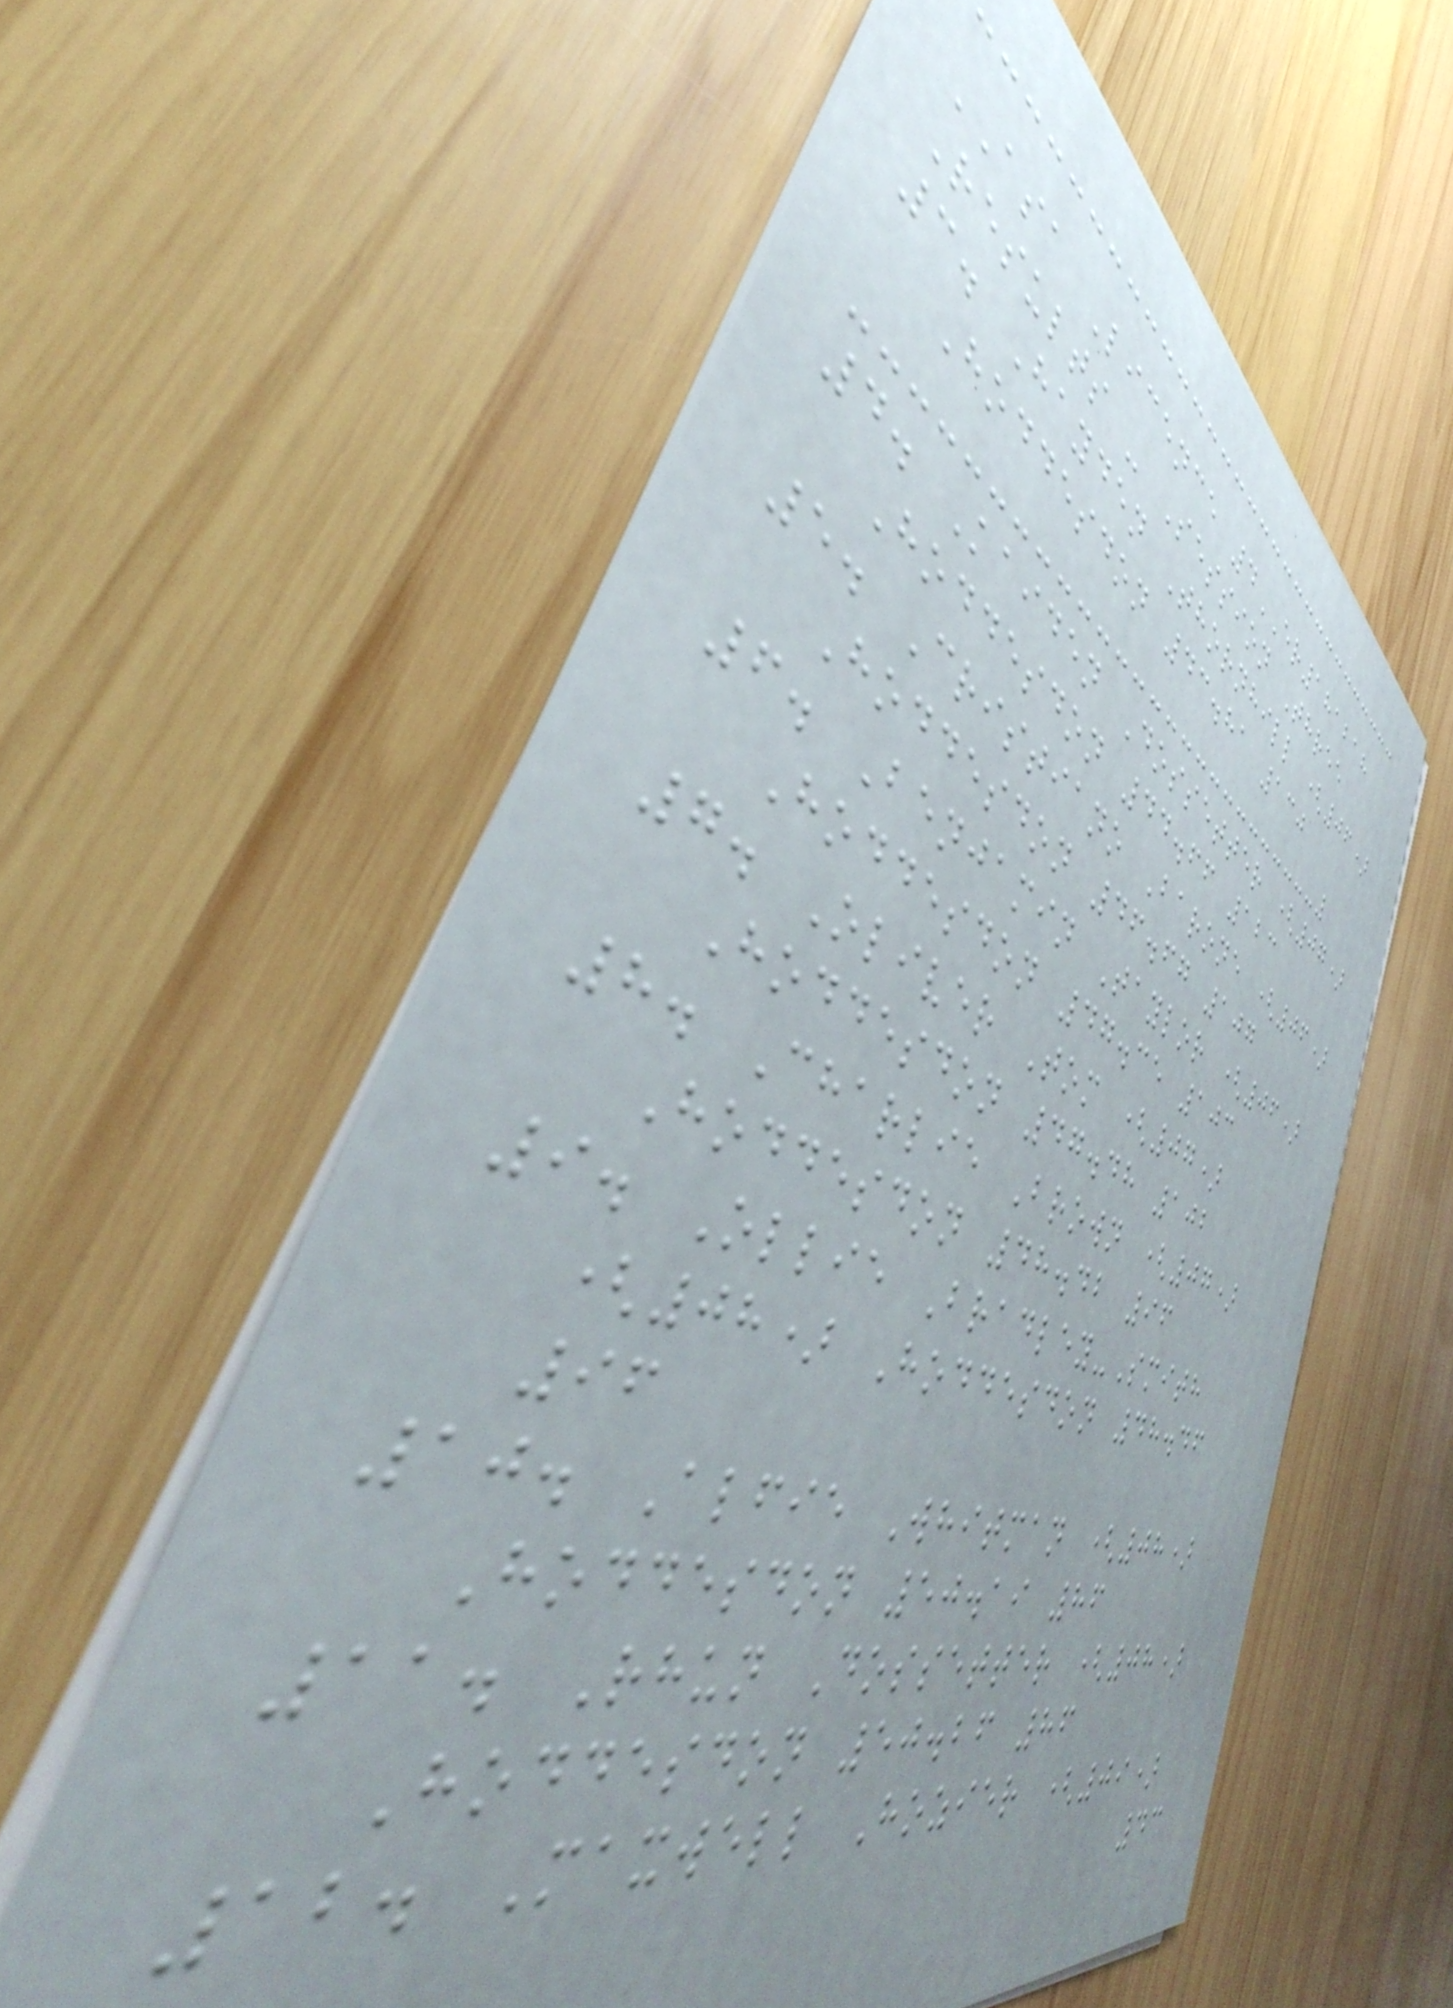ASA Licence 4ER181218
Results - Session Three
3. Hayden Thornhill (06)
Hoddesdon 43.81 130
4. Kaiden Dossetter (07)
Hoddesdon 44.66 123
5. Cristiano Barone (06)
Hoddesdon 46.67 107
6. Benjamin Taylor (06)
Hoddesdon 47.35 103
7. Oliver Tom (07)
Hoddesdon 47.48 102
8. Charlie Brown (07)
Hoddesdon 48.42 96
9. Ollie Bradley-Smith
(08) Hoddesdon 48.46
96
10. Alfie Whitman (08)
Hoddesdon 50.19 86
11. Rhun Dossetter (08)
Hoddesdon 50.26 86
12. Maxwell Hozier (09)
43
